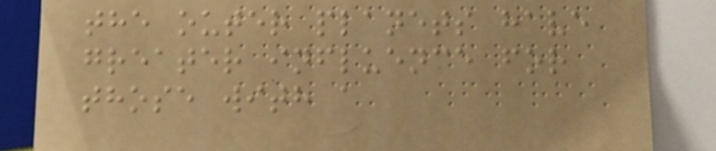the outer planets have
greater influence for
those with a
